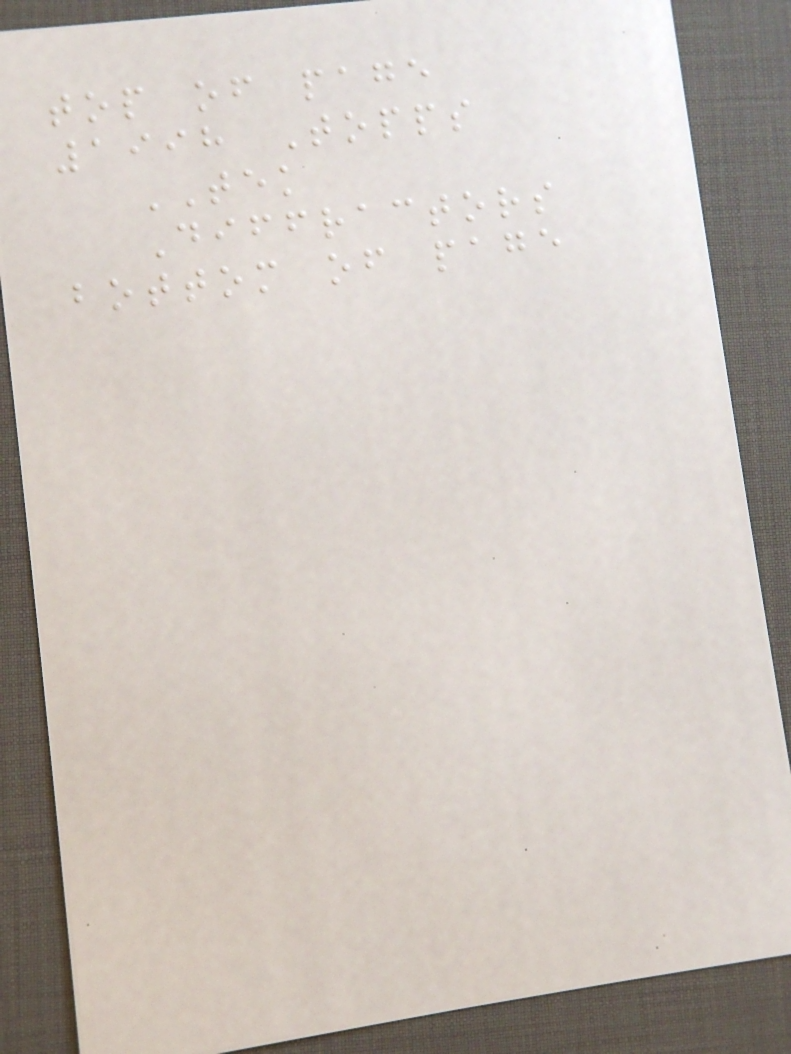top of page
1998 Topps
TEK
Diffractors
bottom of page
